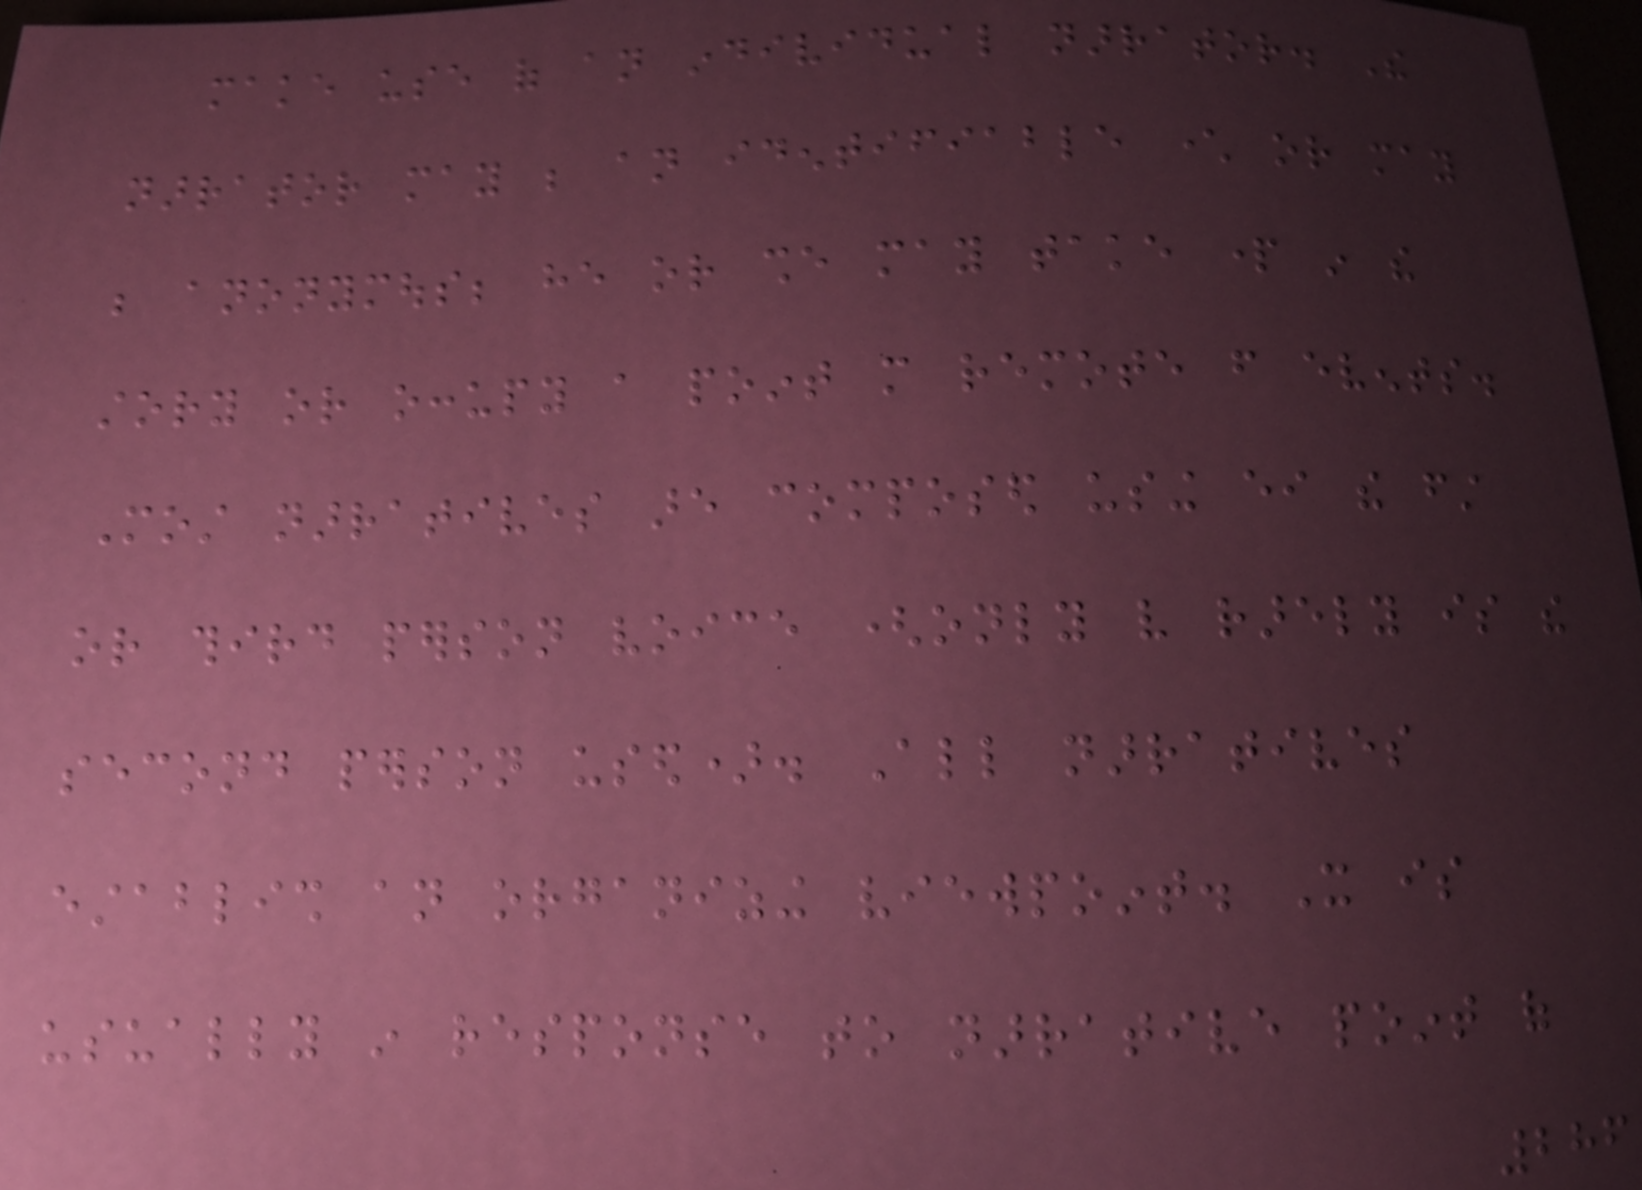make use of an individual narrator. The
narrator may be an identifiable character or may
be anonymous; he or she may take part in the
story or occupy a point more remote from events.
Most narratives are composed using either the first
or third person voice (only very rarely is the
second person used). All narratives
establish an organizing viewpoint. It is
usually in response to narrative point of
286
